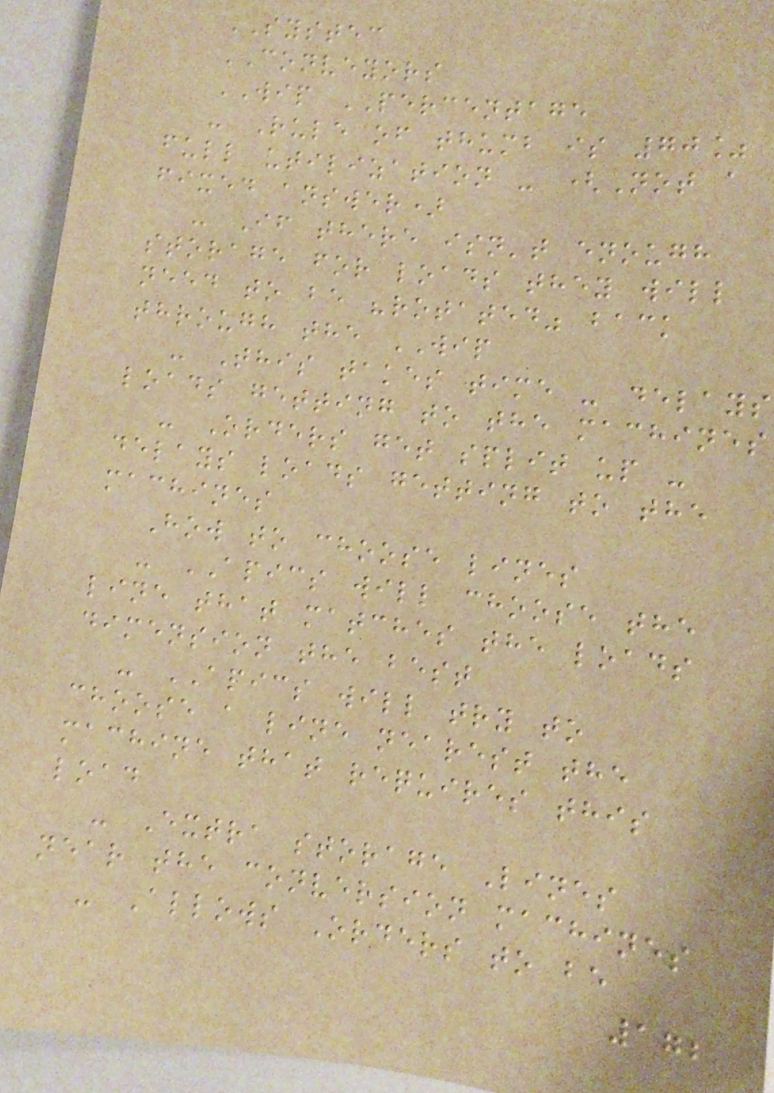SYSTEC
CONVEYORS
WIP PERCENTAGE
- Rule of thumb is 70%
full utilization - (Not a
fixed answer)
- If there isn't enough
storage for loads they will
need to be "rotated" back
through the WIP
- This takes time - delays
loads getting to the machines
- Orders get split up -
delays loads getting to the
machines
How to choose lines
- APICS will choose the
line that matches the loads
dimension the best
- APICS will try to
choose a line nearest the
machine that requires this
load
- Extra storage Lines
near the conversion machines
- Allows Orders to be
172
